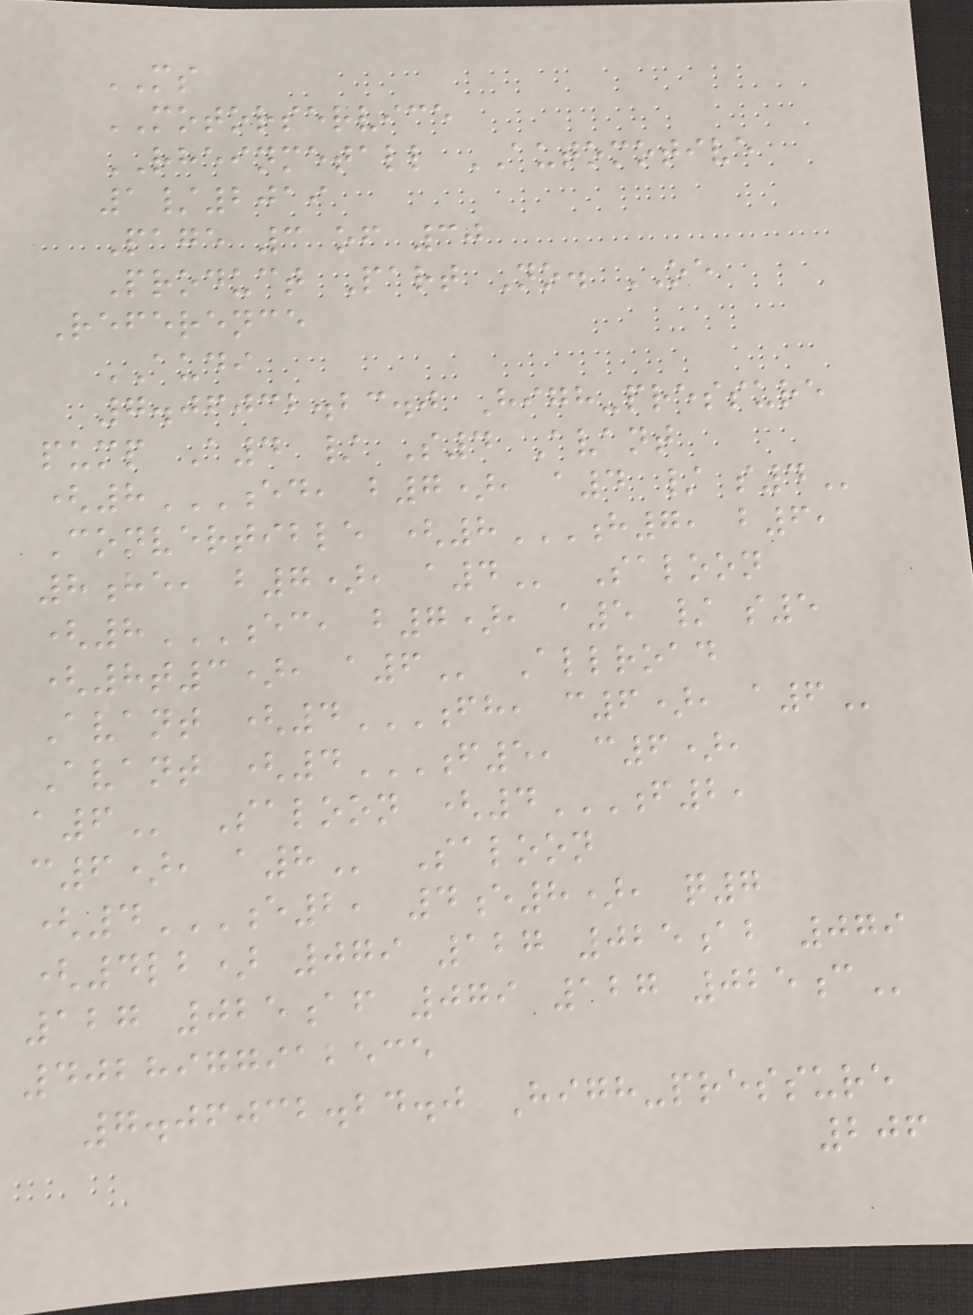MS
MOTORSERVICE
RHEINMETALL AUTOMOTIVE
1/2019
Page 3 of 30
Product Part No. OE
Reference
AUDI
7.06032.23.0 High-pressure
pump A4 / S4 Avant
(8ED, B7), A4 / S4
Convertible (8H7, B6,
8HE, B7), A4 Saloon
(8EC, B7), A5 / S5
(8T3), A6 Allroad
Avant (4FH, C6), A6
Avant (4F5, C6),
A6 Saloon (4F2,
C6), A8 Saloon
(4E2, 4E8), Q7
(4LB) 079 127 025AB 079
127 025AF 079 127 025C
4028977912535
7.06032.24.0 High-pressure
206
